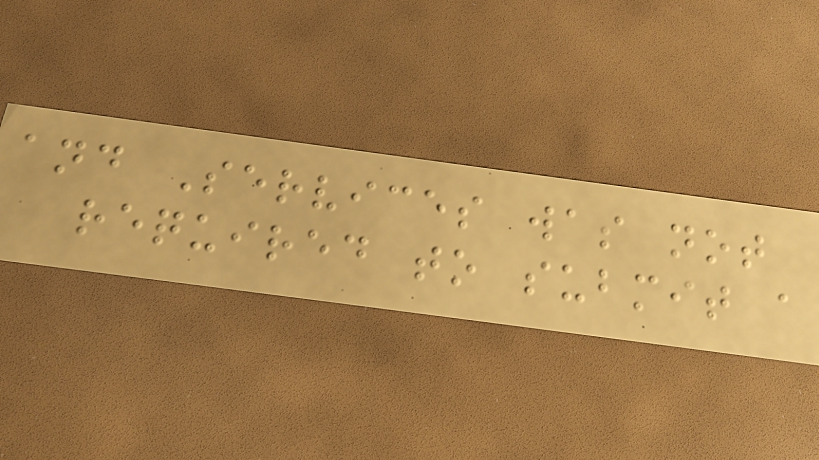and Services was not
required to submit a
